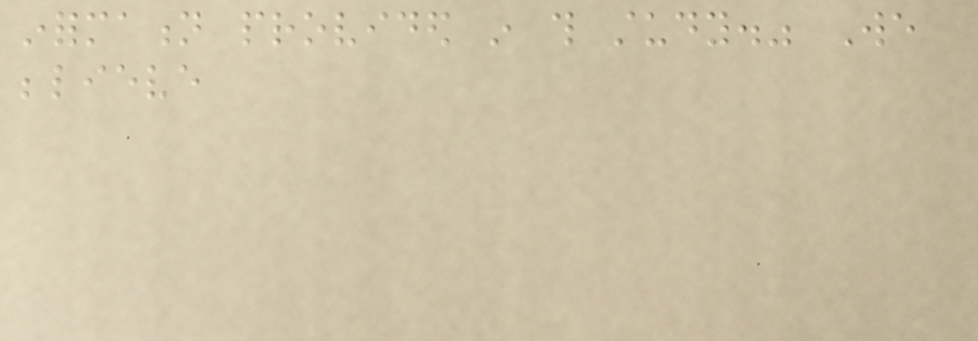information provided in this study." We
believe
